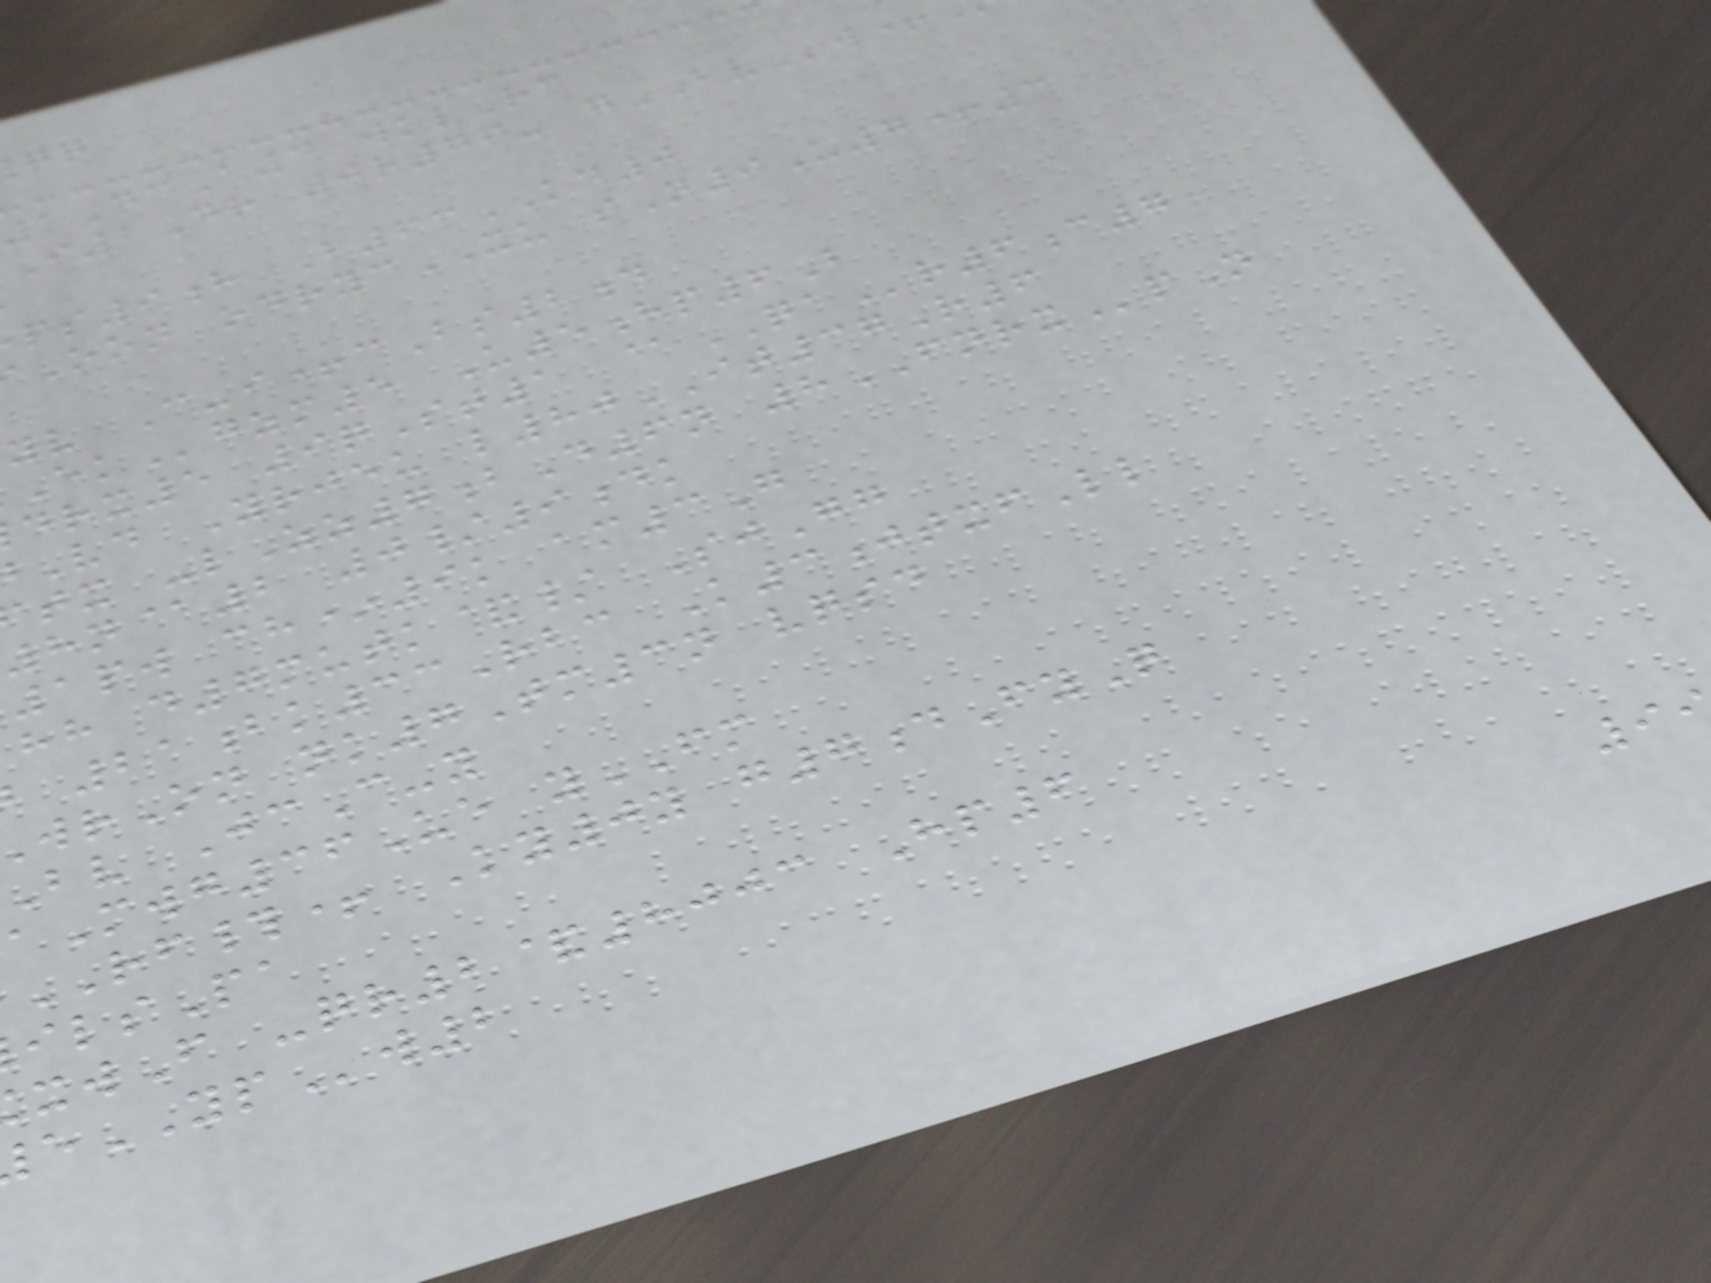DcA4 wklRc
I2Dr 0r76- gBVw+
ps9h B63KD0
Oon odrycXU sN9U7+3
yv C-i+cBs2d
gzm5 U5hp6B
rx5 9qSt1 @QAr6c7
Vd Yrjeu l80IT37R6
tx -lZz7bD6n 8FNRXpN
8n@2 0/9dk
1pw ch*9k am3G
hh d7mutk&/ SjGg
21bk33Rbc K3jtxfLl
rOn nk7Tm3n vqsd
bv JcC-y
Mwg36Ue yFM
RF#+ Ky0y g7dFyQ
lsPa
xwF -qr2&8003 Hp6
YPw2
